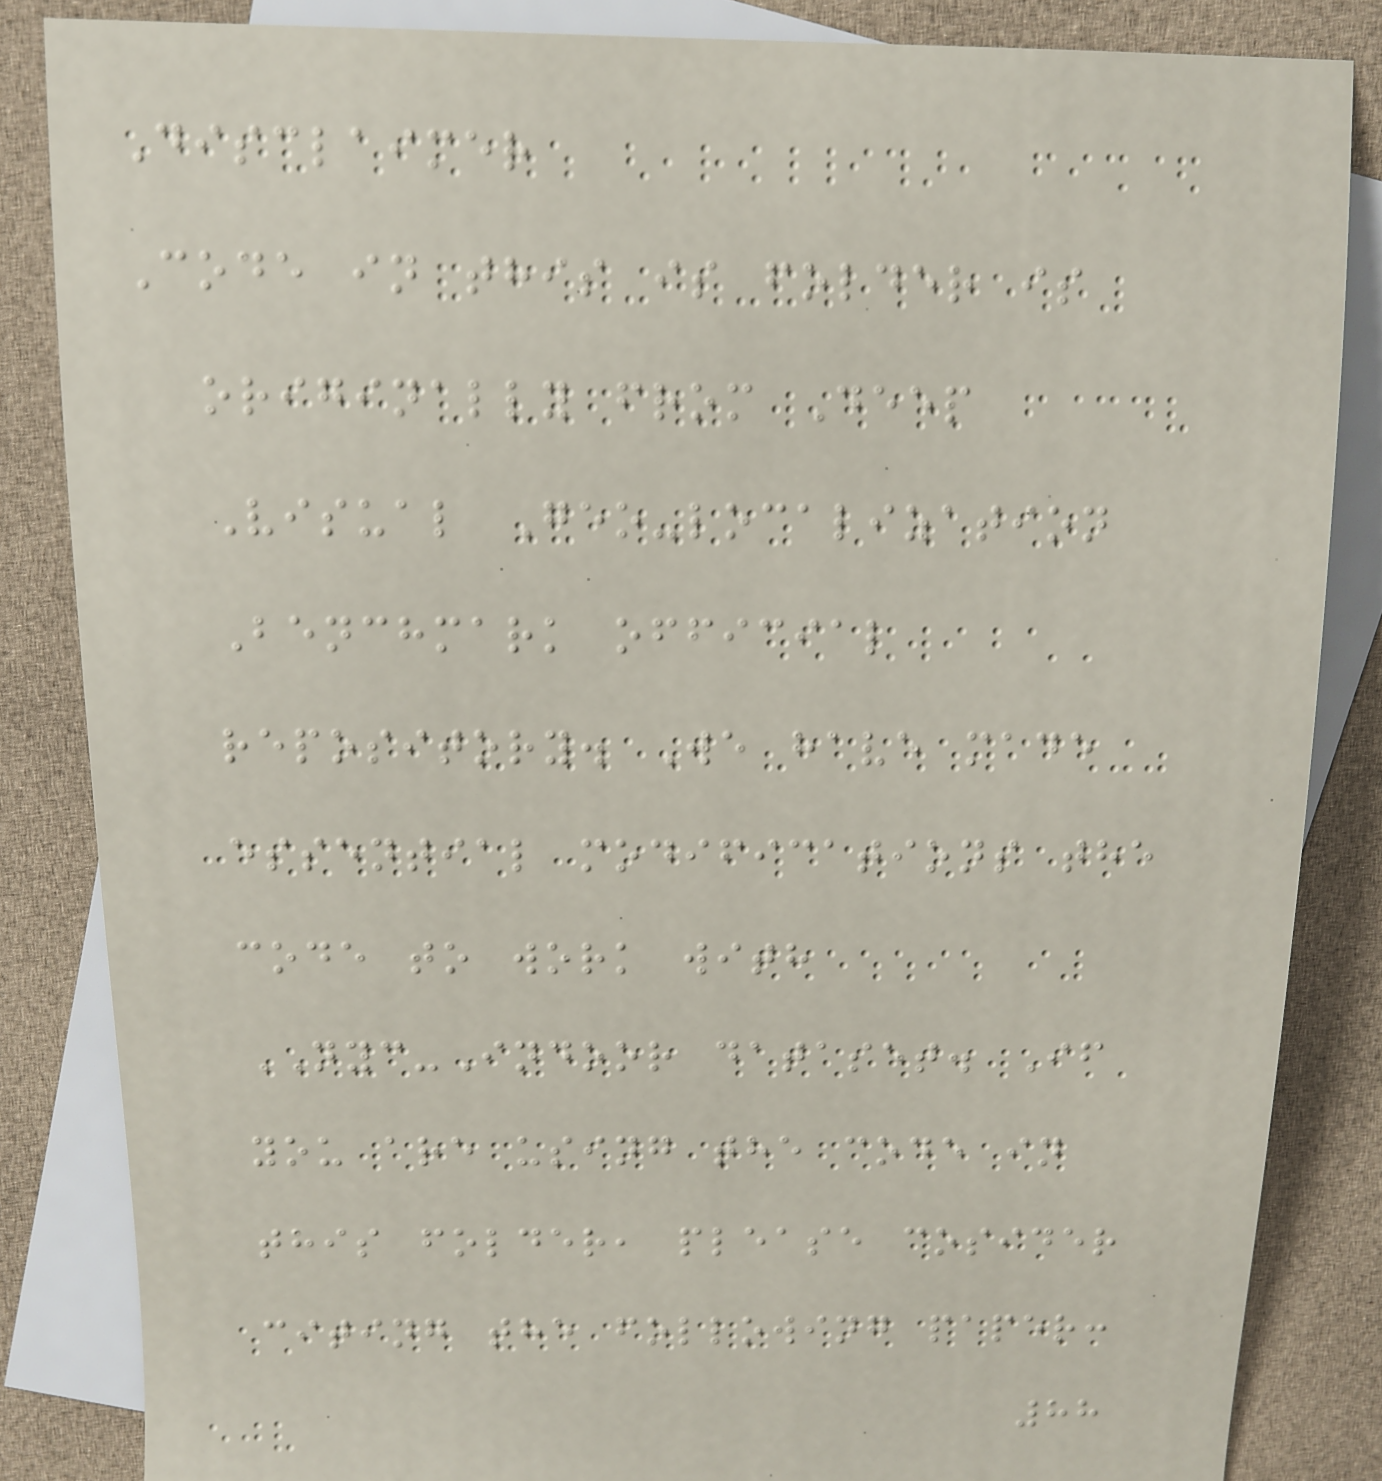Disclaimer
Code in this is folder is
originally from Deep
Visual Geo-localization
Benchmark official
repository. We have made
essential modifications the
code to work with
NYC-Indoor dataset. If
you are using the code in
this folder, please cosider
citing the following paper:
88
